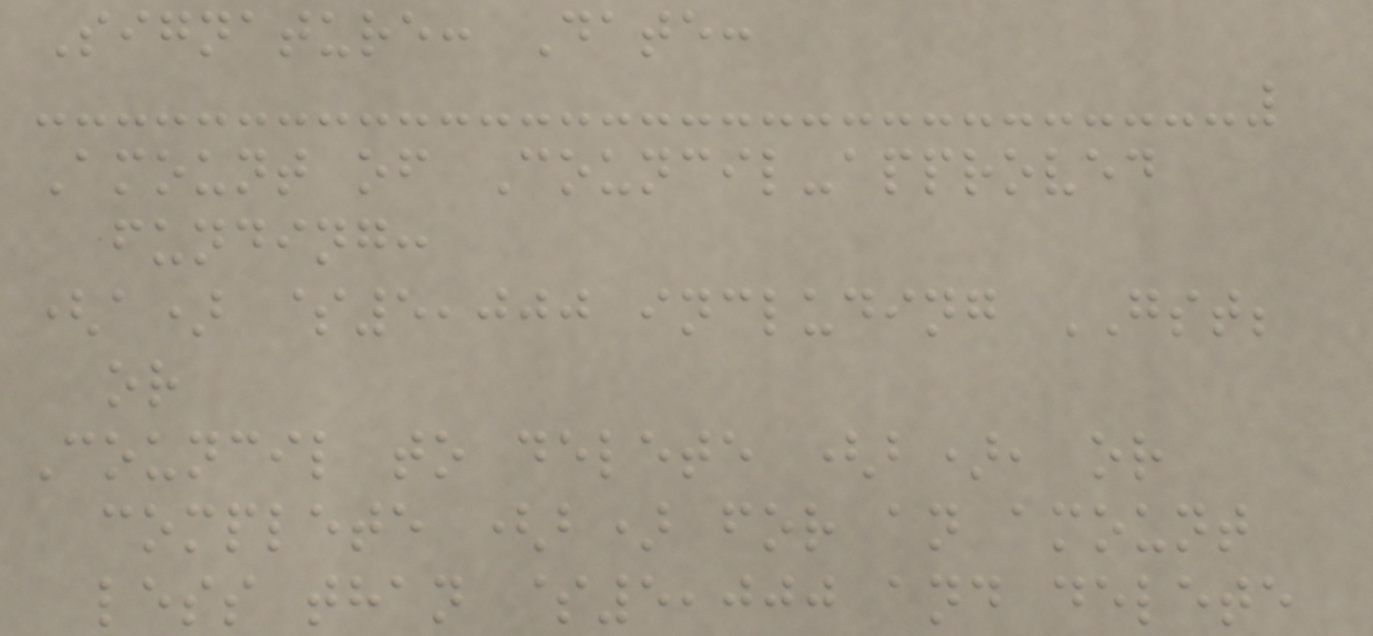Signature: Date:
Amount of Council-approved
funding:
(a) $5,000 including GST;
or
Council to delete (b), or
complete (b) for an amount
less than $5,000 and delete
